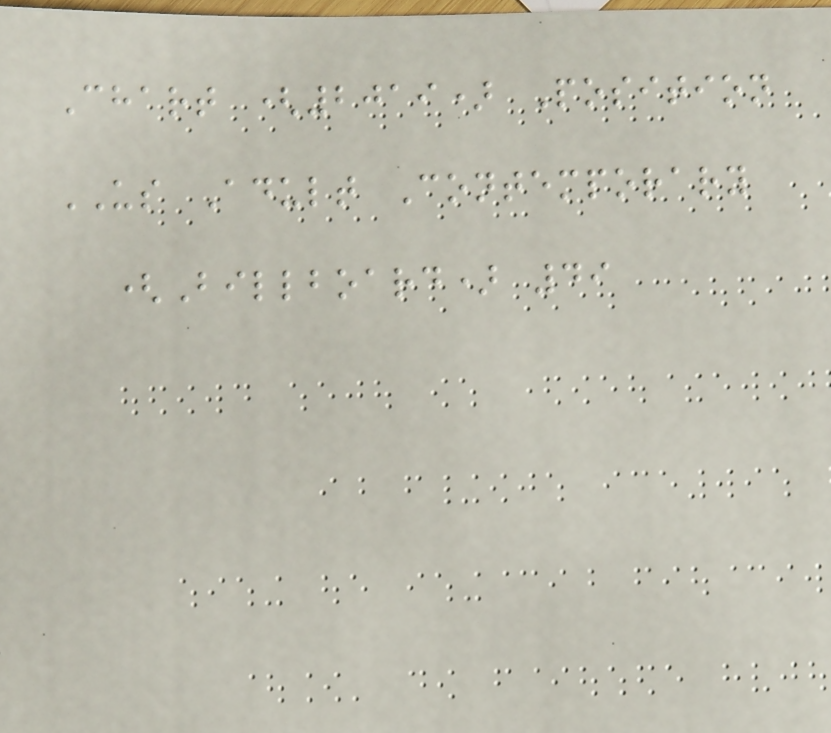Chart (2019) Position
US Adult Contemporary
(Billboard) 49
